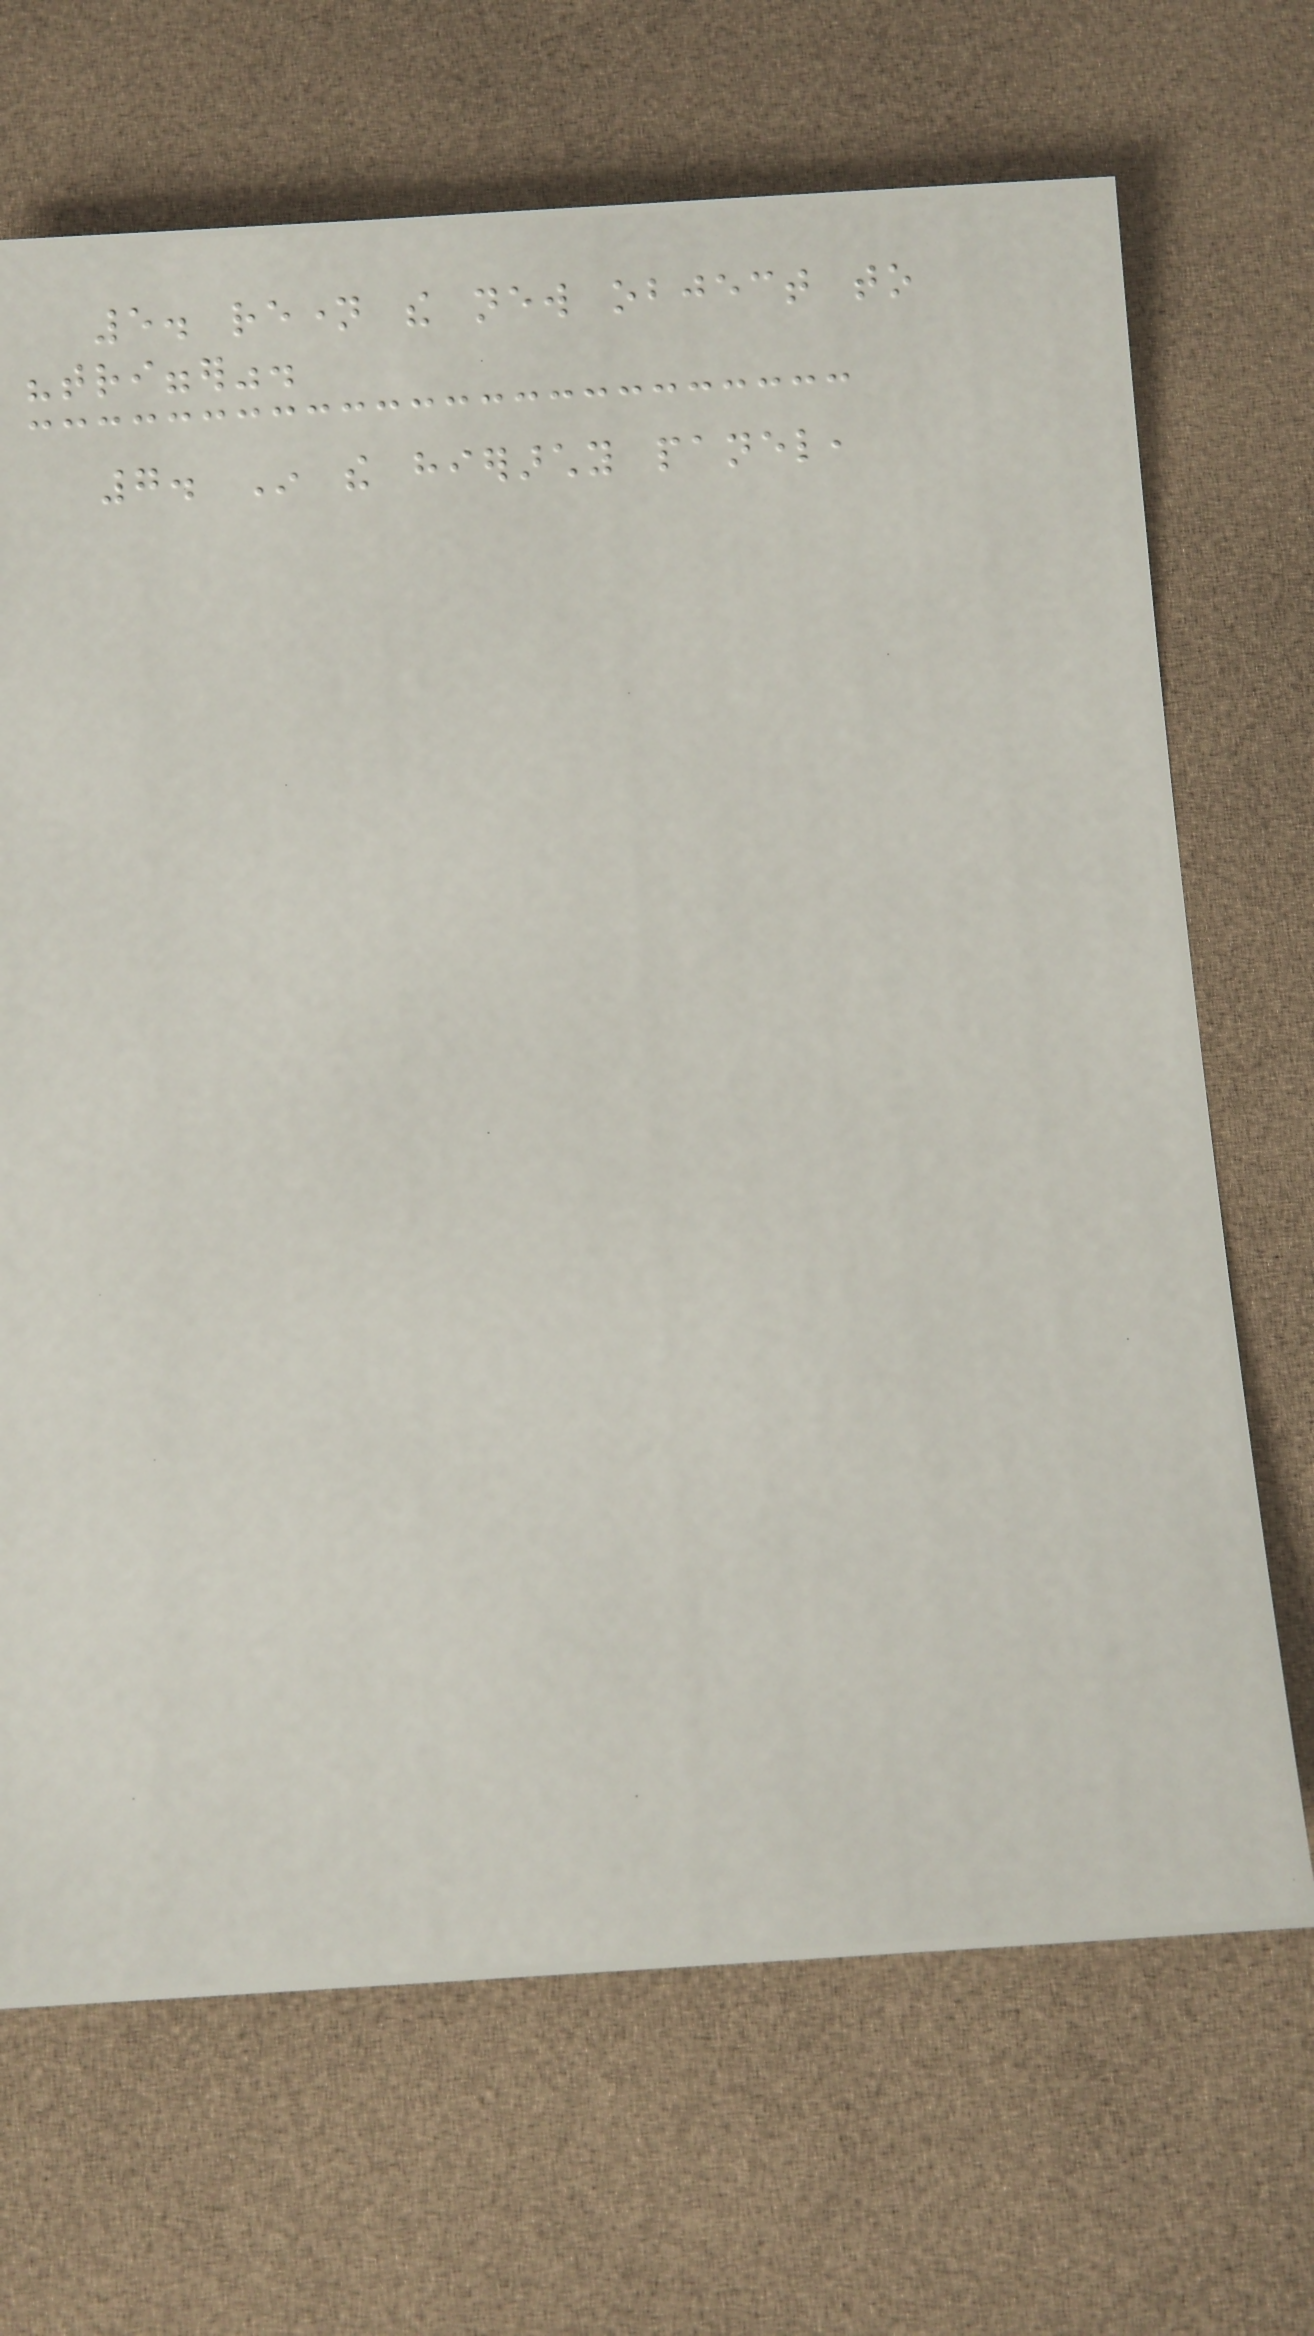5. rename the new object to
"trigger".
7. In the hierarchy panel,
